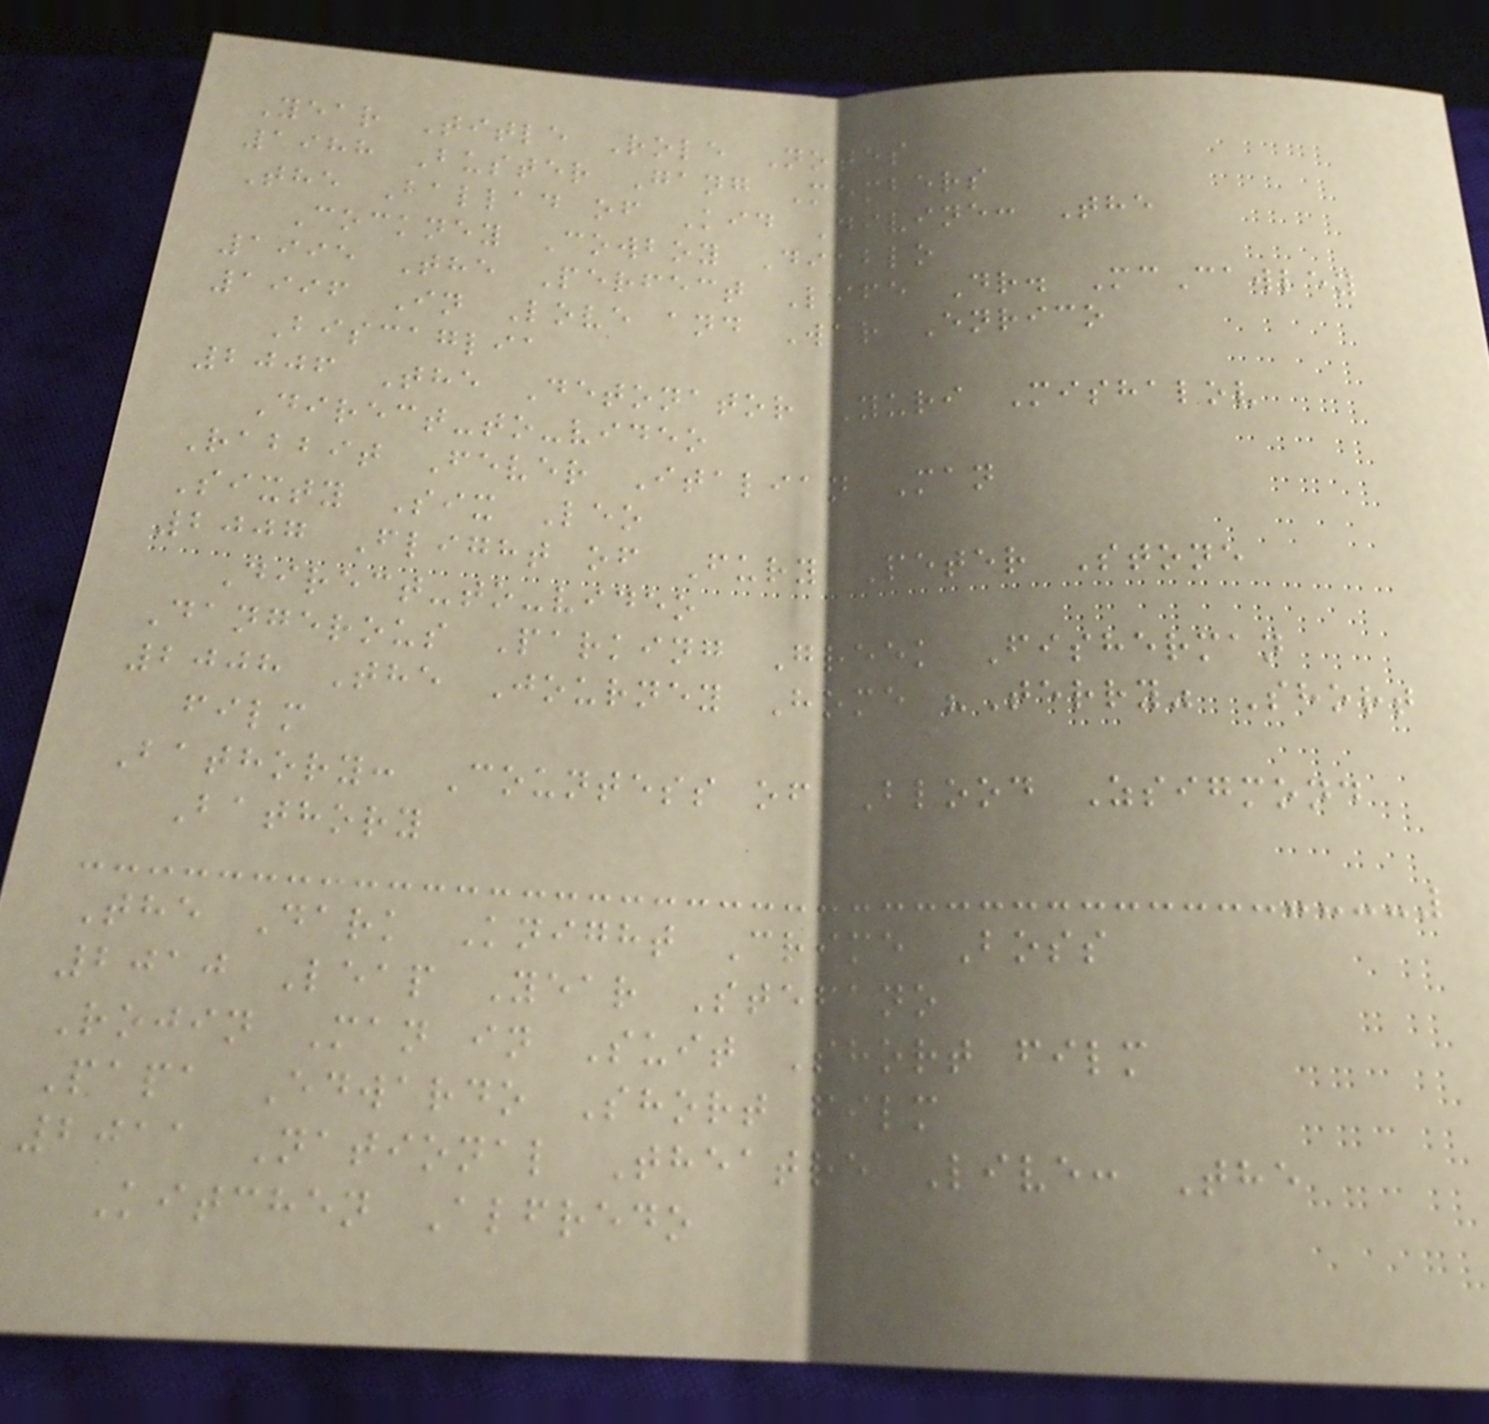Year Title Role Notes
1988 Buster Gang Members
The Ballad of Kid Divine: The
Cockney Cowboy Diablo
1995 The Perfect Life Dr. McCawley
1996 In Love and War Enrico
Biscaglia
2006 The Detonator Yuri Mishalov
Direct-to-video
Rabbit Fever Italian Man
Sixty Six Leo
2007 Flight of Fury Peter Stone
Direct-to-video
Dangerous Parking Greek Fisherman
2008 The Journey Home "Terry" Short
film
Bathory: Countess of Blood Zsigmond
Bathory
The Dark Knight Crime Boss
2010 Leap Year Stefano
Rojin Man in Suit Short film
Papa Edwardo Short film
2011 National Theatre Live: The
Kitchen Alfredo
